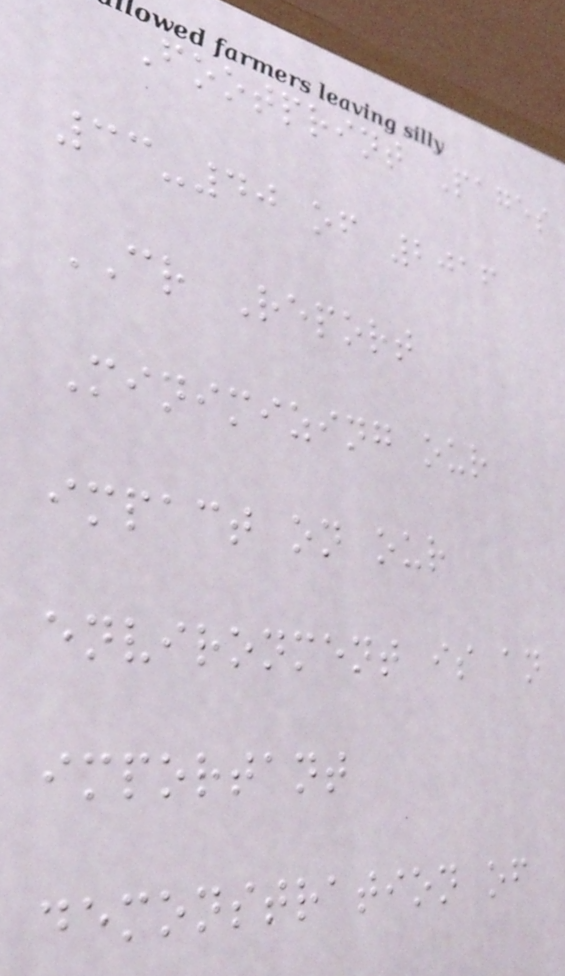Footprint Pages
33-40 of 2016
CR Report
Minimizing our
impact on our
environment is an
important
demonstration of
